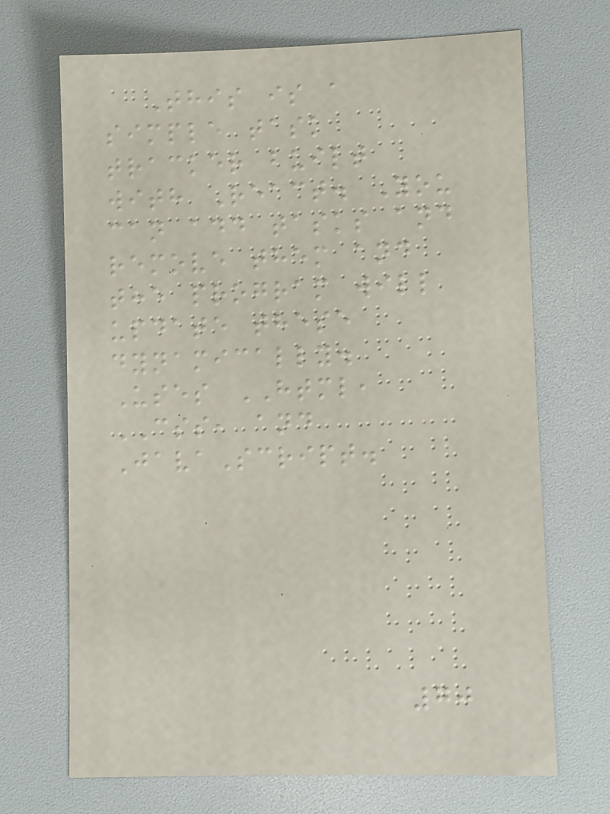This is a
simple task
tracker built
with React. You
can add tasks and
remove them and
the program will
update these
dynamically.
Uses HTML,
CSS, and
JavaScript.
70
